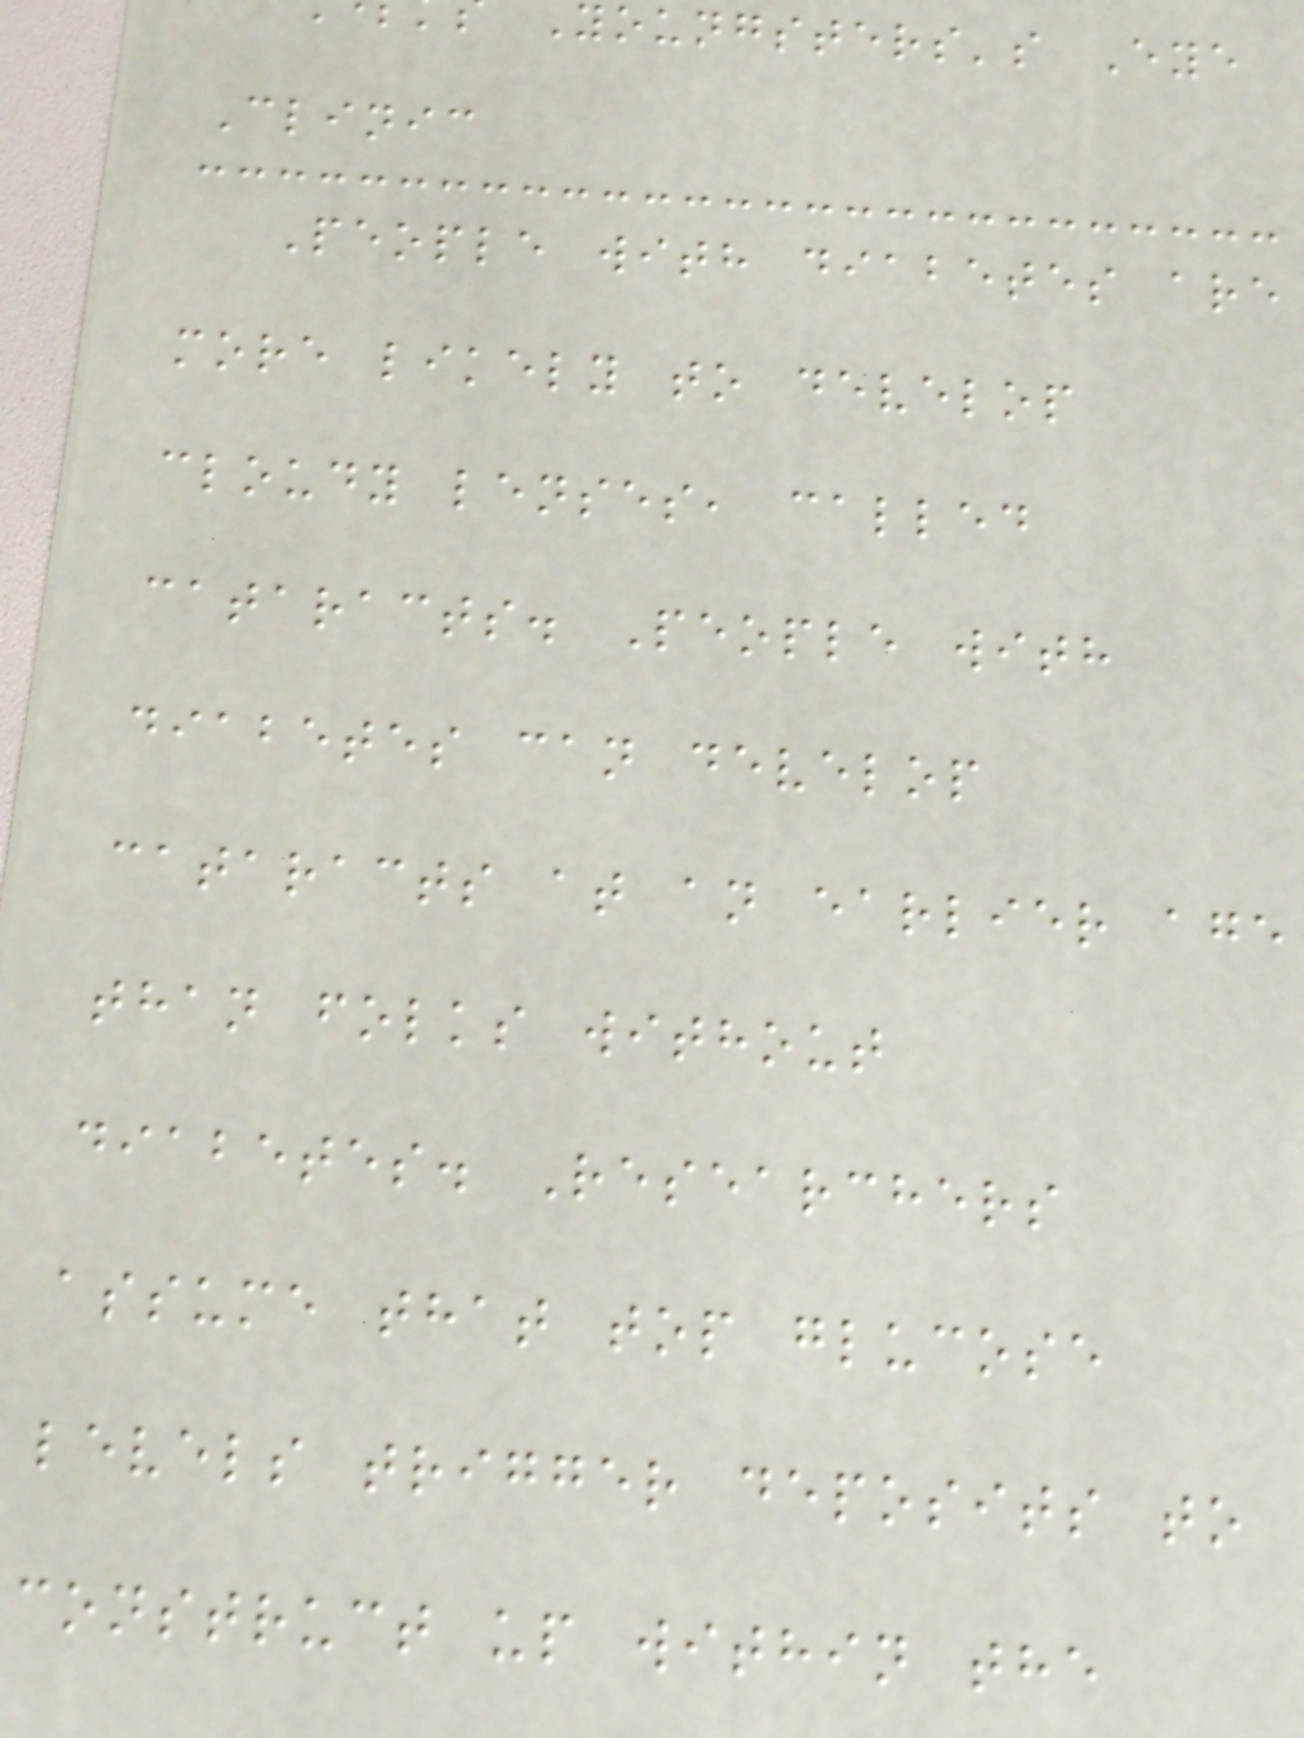youngsters's Eye
Clinic
People with diabetes are
more likely to develop
cloudy lenses, called
cataracts. People with
diabetes can develop
cataracts at an earlier age
than folks without
diabetes. Researchers
assume that top glucose
levels trigger deposits to
construct up within the
